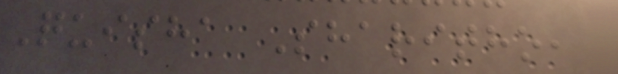Quisha Sharitho,
